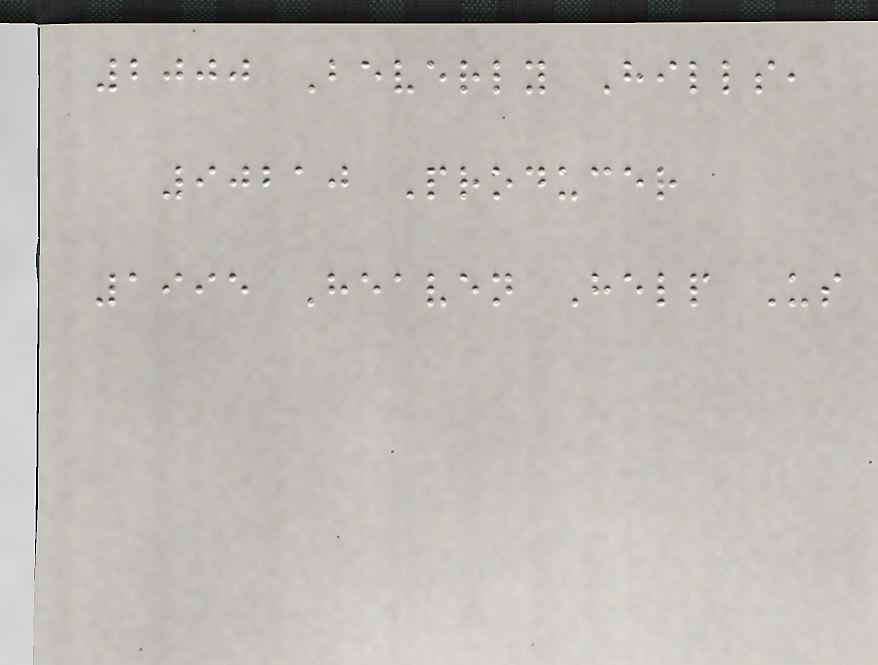2000 Beverly Hills,
90210 Producer
1995 Heaven Help Us
